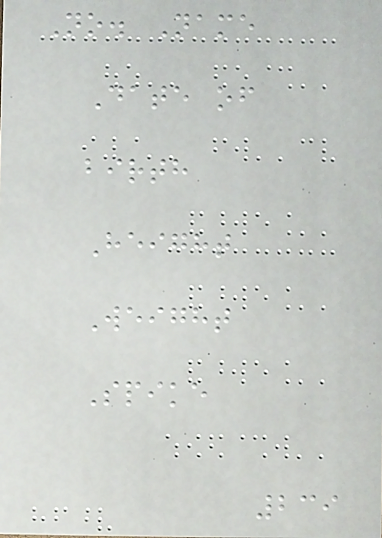No. Name
Date of
birth
Height
Weight
Spike
239
